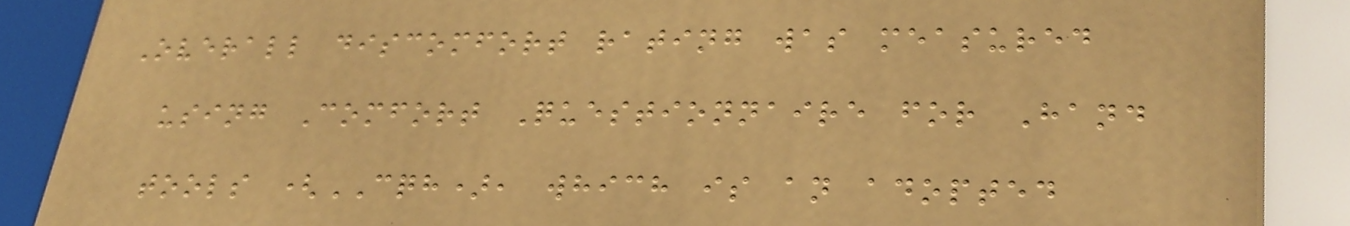Overall discomfort rating was measured
using Comfort Questionnaire for Hand
tools (CQH), which is an adopted
